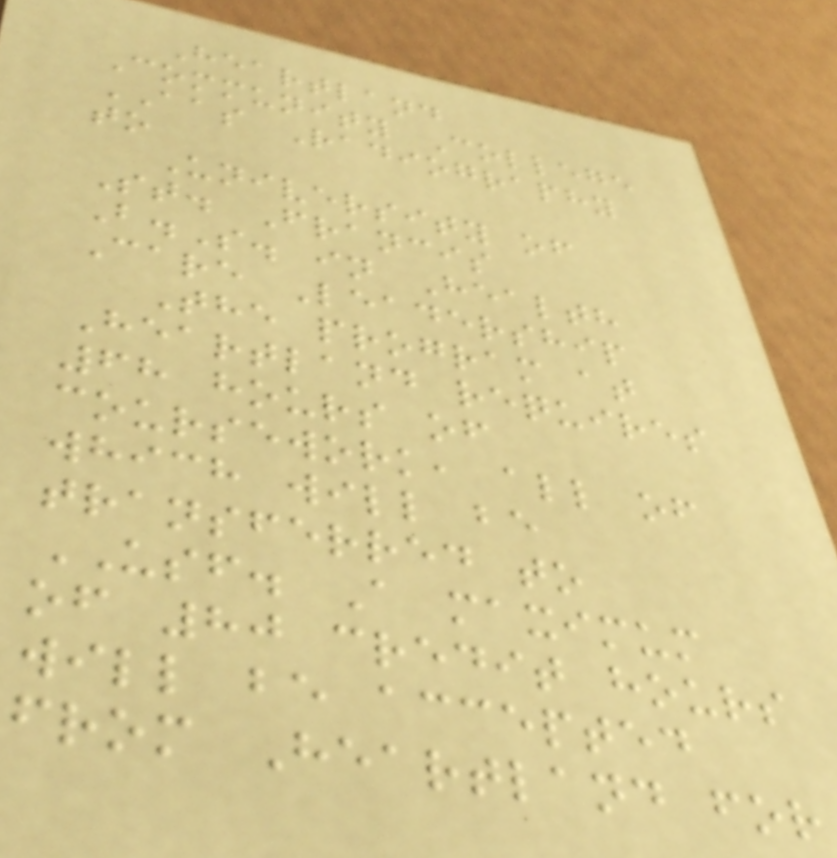Heartland
Community College
AAS Radiography
to
University of
St. Francis
B.S. in Health
Care Leadership
The program at
Heartland requires
68 hours of
coursework, all of
which will be
transferred to
USF. A maximum
of 80 credit hours
will be accepted
from Heartland for
